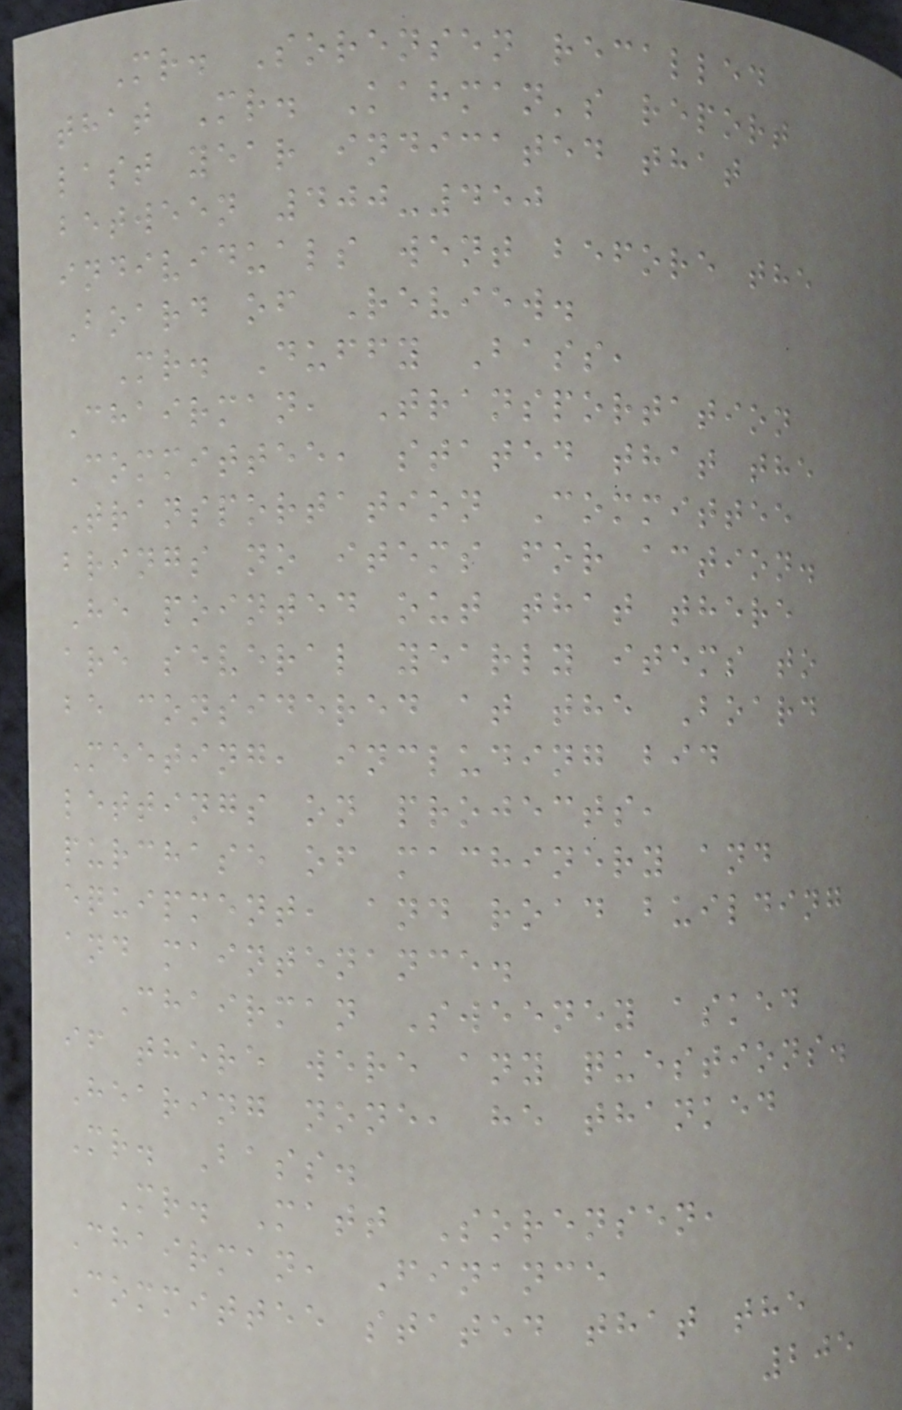Mr. Sorensen recalled
that Mr. Kahman's report
last year indicated that
between 400-450
individuals went before the
Board of Review.
Mr. Duffy Bass,
Chairman, Transportation
Committee, stated that the
Transportation Committee
brings no items for action.
He pointed out that there
are several yearly items to
be considered at the Board
Meeting, including bid
lettings on projects,
purchase of machinery and
equipment, and road building
and maintenance.
Chairman Sweeney asked
if there were any questions.
Hearing none, he thanked
Mr. Bass.
Mr. Matt Sorensen,
Chairman, Finance
Committee stated that the
205
